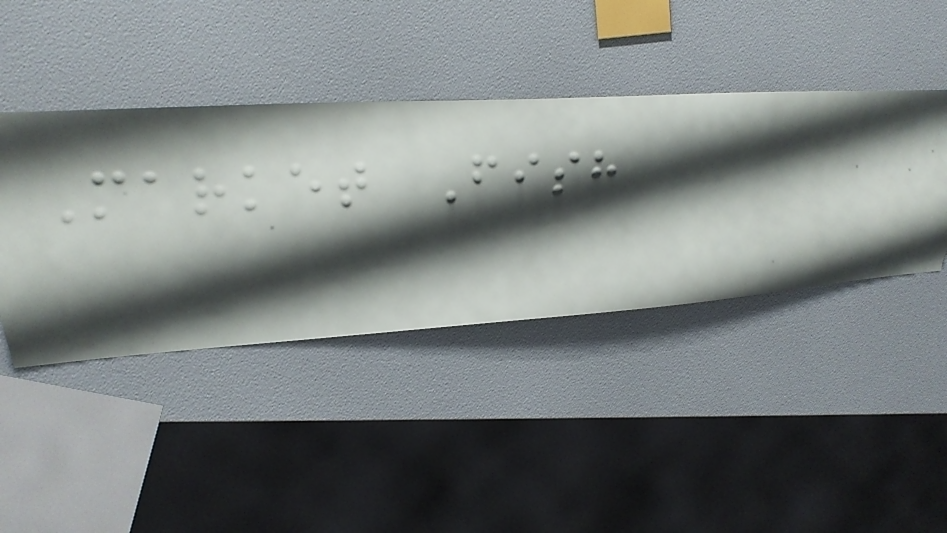Market Fish
